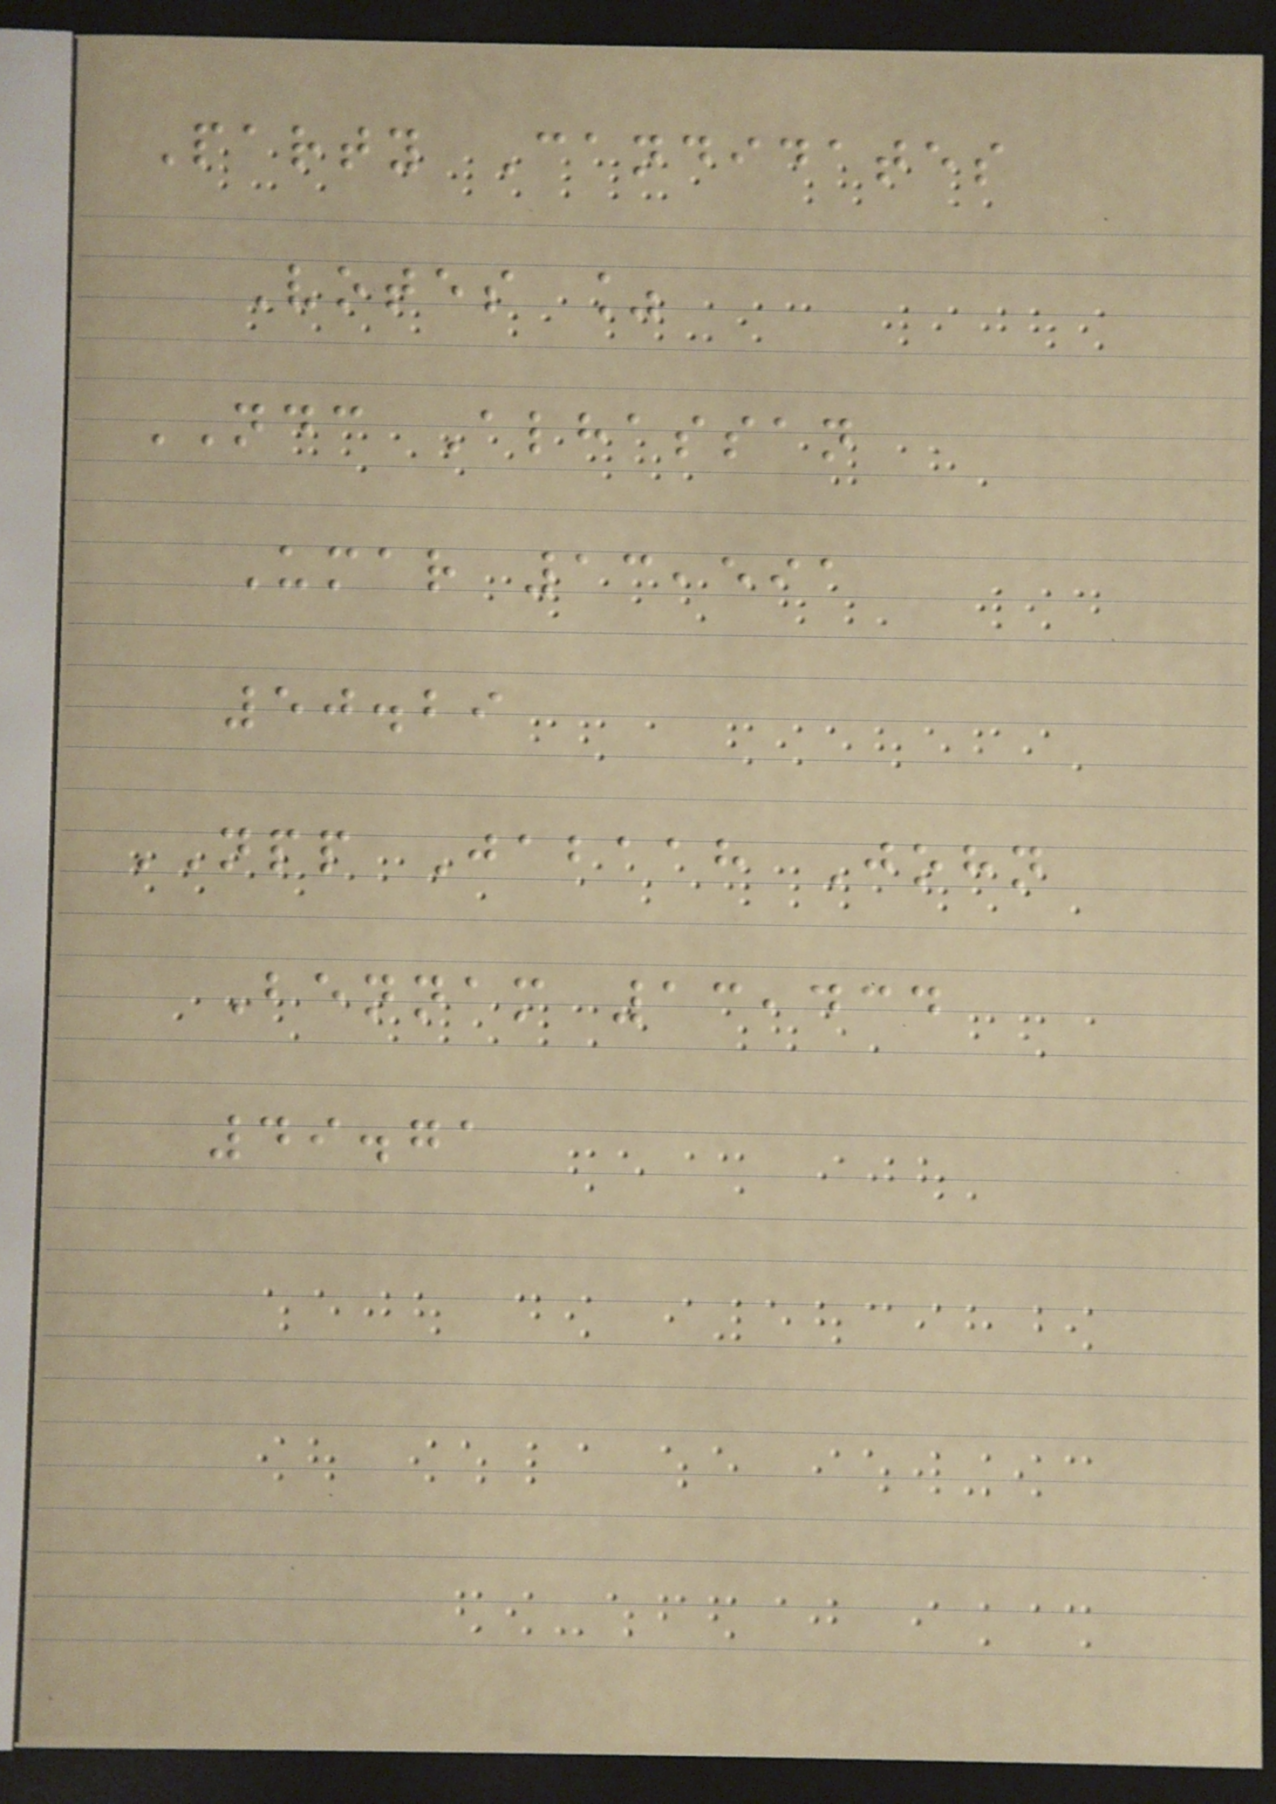Party Candidates
Votes %
NDC Alhassan
Umar 13,591
50.29
NPP Jabaah John
Bennam 13,434
49.71
